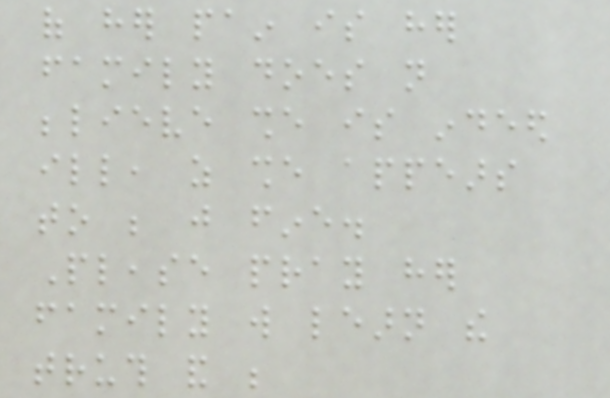of her pain is her
family does not
believe she is indeed
ill, as she appears
to be just fine.
Please pray her
family will learn the
truth and be
